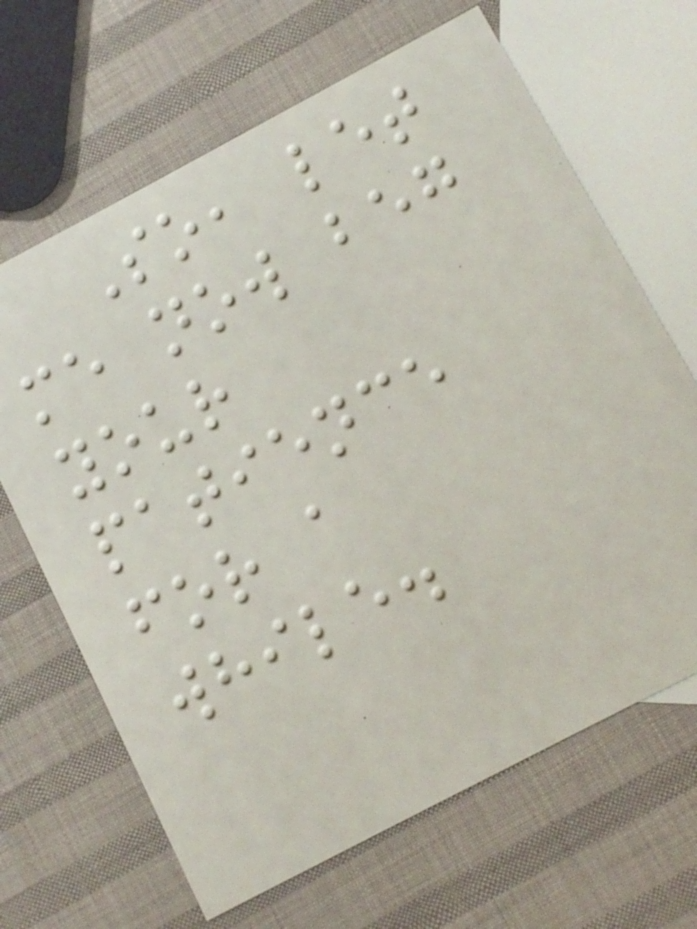So, let
me now beg
your
patience
for a
while.
